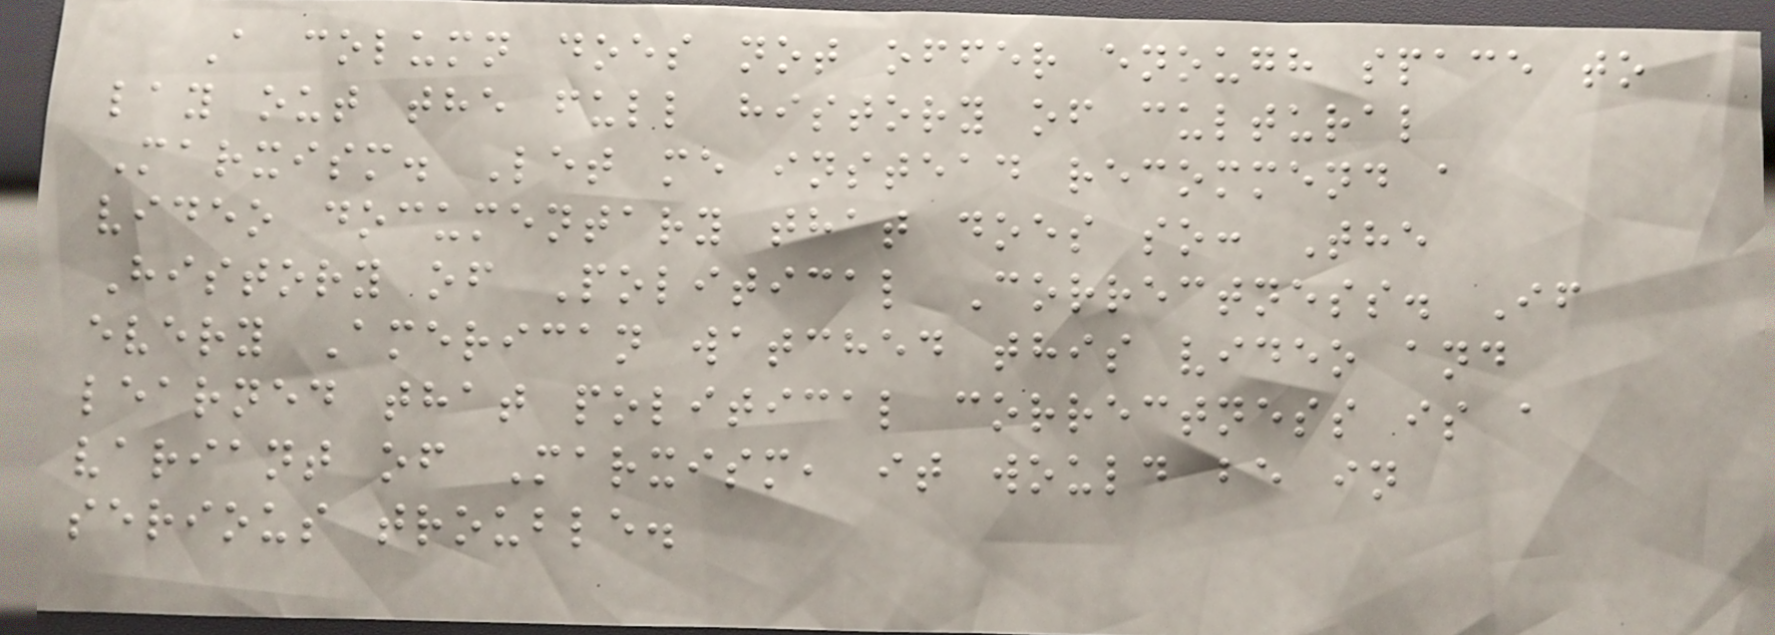A column does not offer enough space to
lay out the full history of cultural
Marxism. Let me instead recommend a
video documentary that does so: The
History of Political Correctness. If
every American watched this video and
learned that political correctness is a
variant of Marxism, it would be in
serious trouble.
